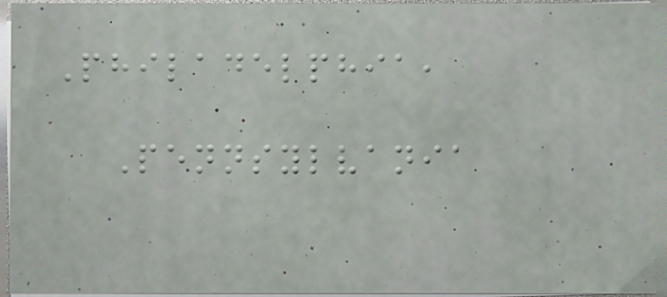Philadelphia,
Pennsylvania
